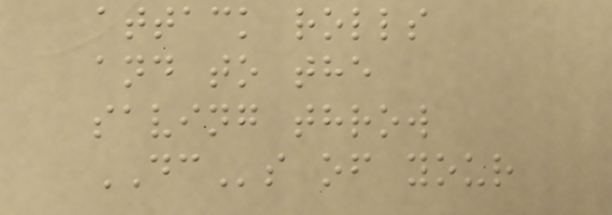attack rolls
and to the
saving throw
DCs of your
